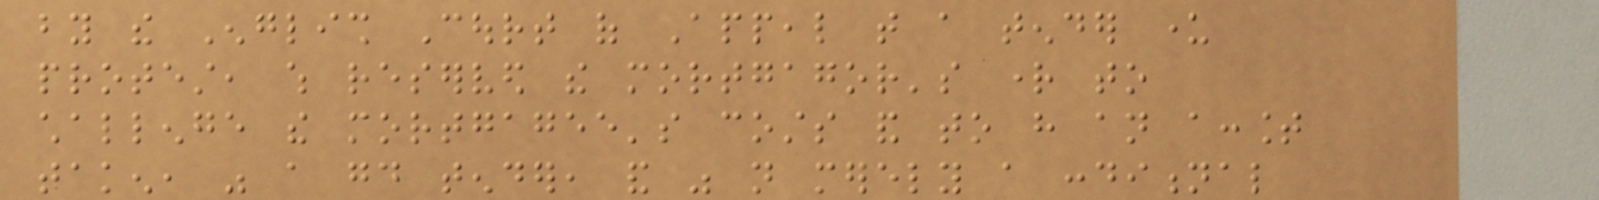by the English Court of Appeal that a tender under
protest, which reserved the mortgagor's right to
challenge the mortgagee's costs and to have an account
taken, was a good tender, and was not merely a conditional
